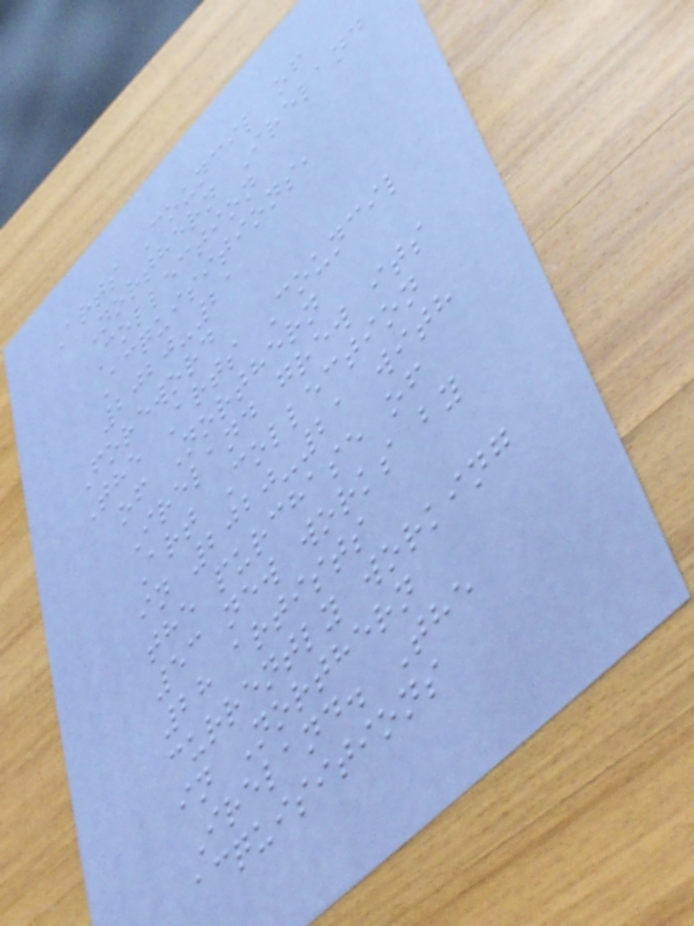Arts Council of
Northern Ireland
Collection
Acquisitions,
2020-21
Foreword
The Arts Council
of Northern
Ireland grew its
Art Collection
in 2020-21 with
the purchase of
53 new works by
28 artists
currently working
in Northern
Ireland. The
acquisitions
